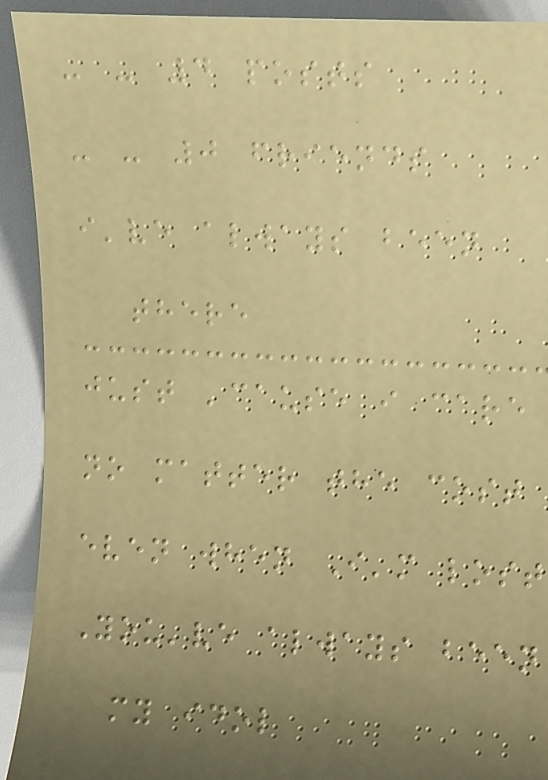- - 4 posts
- - 0 friends
i've always been
there
just 'cause i care
no matter the cost
even when I'm lost
You've always been
my idol
